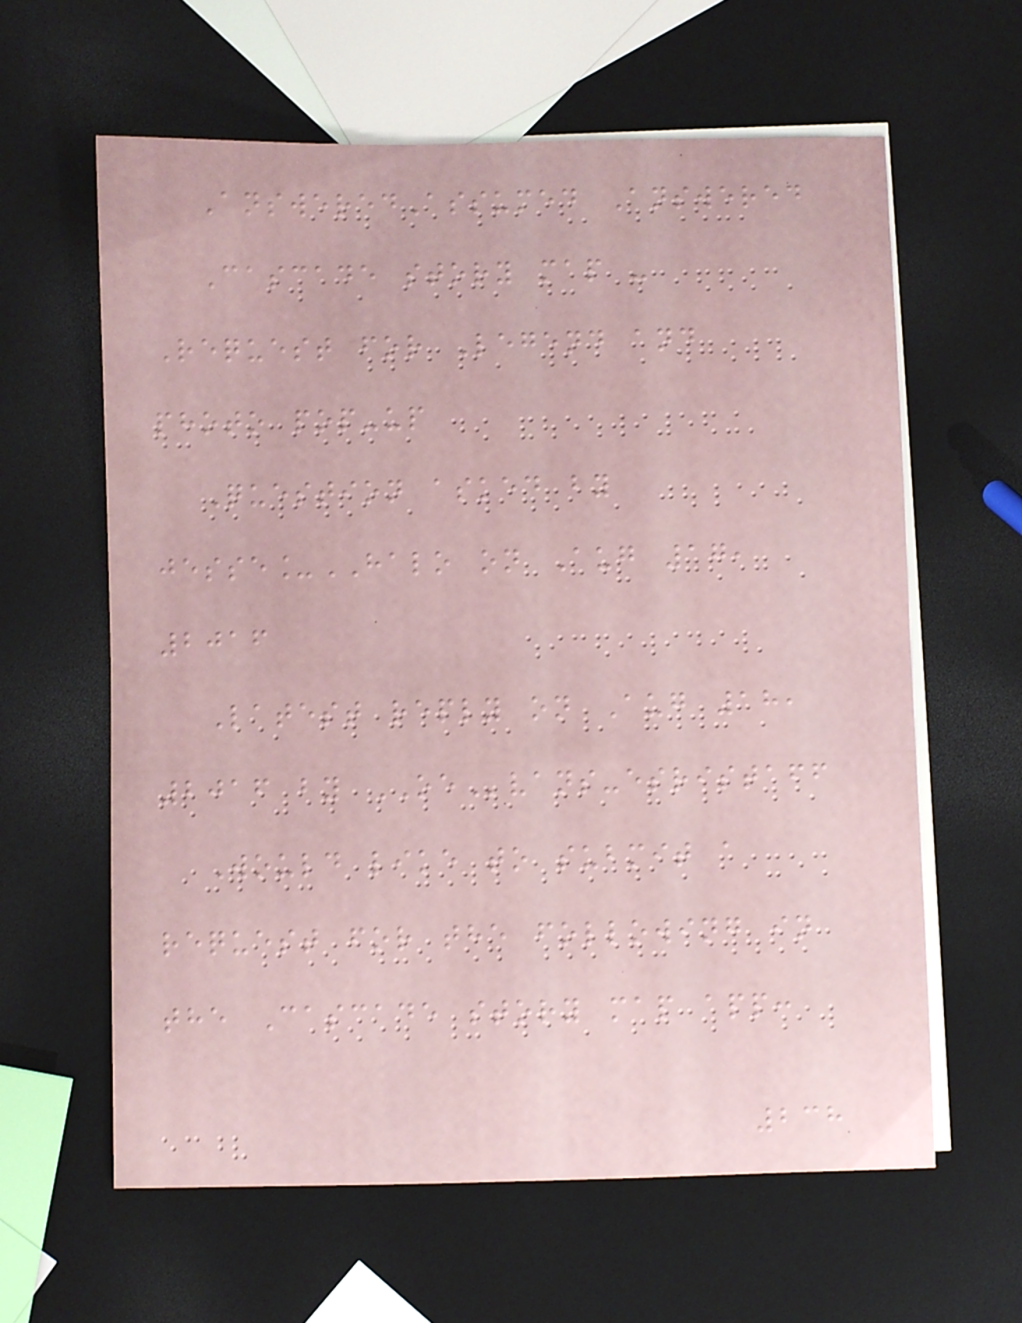AnsweredAssumed Answered
Cascade story map -
Request for Legend and
photo pop-up
Question asked by
jesse_HALO on Aug 17,
2016
Latest reply on Aug 18,
2016 by OEvans-esristaff
Would like to submit a
request for the following in
the Cascade story map app:
238
